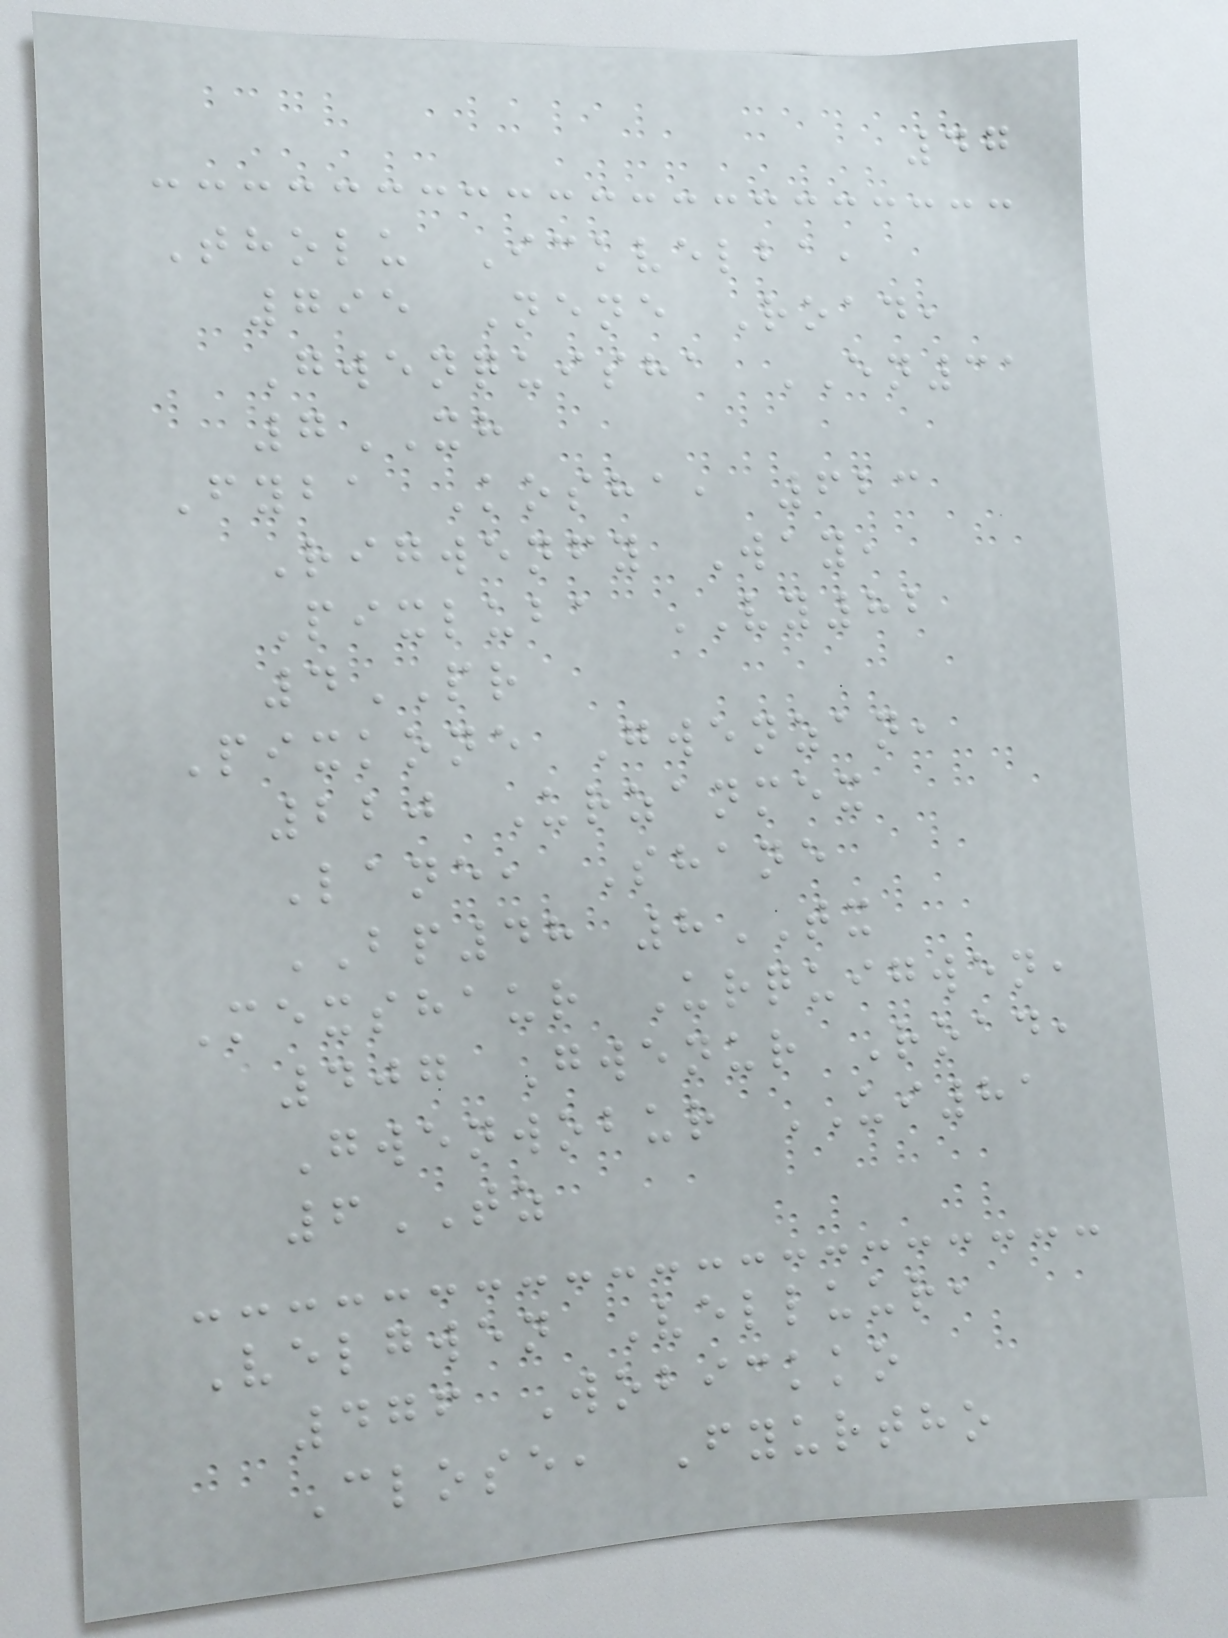47
Tholu Ickvelba,
795 Nene Road,
Gwenquisha EN31
7XH
Fyba Kosha, 623
Rigwenfy Way,
Pixluba VY82
4PR
Pixkone Gwenzan,
220 Urzanmex
Lane, Shane
BP48 8TX
Mexshaur Urquigwen,
407 Gwenur Road,
Gwenwobur UI81
6TZ
Velgwen Velluur,
476 Wobickko
Close, Fyurtho
